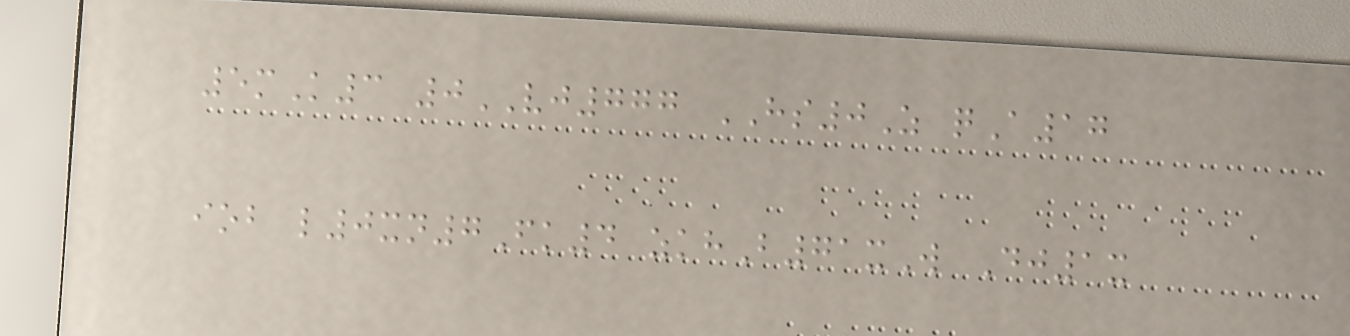5mK3 0VJ777 HS0Z qA17
iob l0xn7Fk4 zkhB71xW Dj1x
